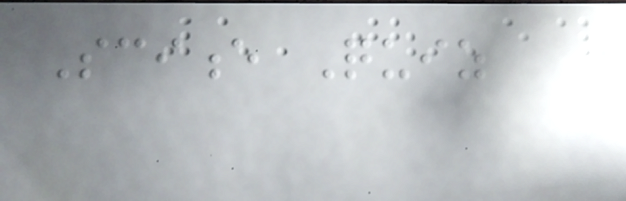Science Quiz
